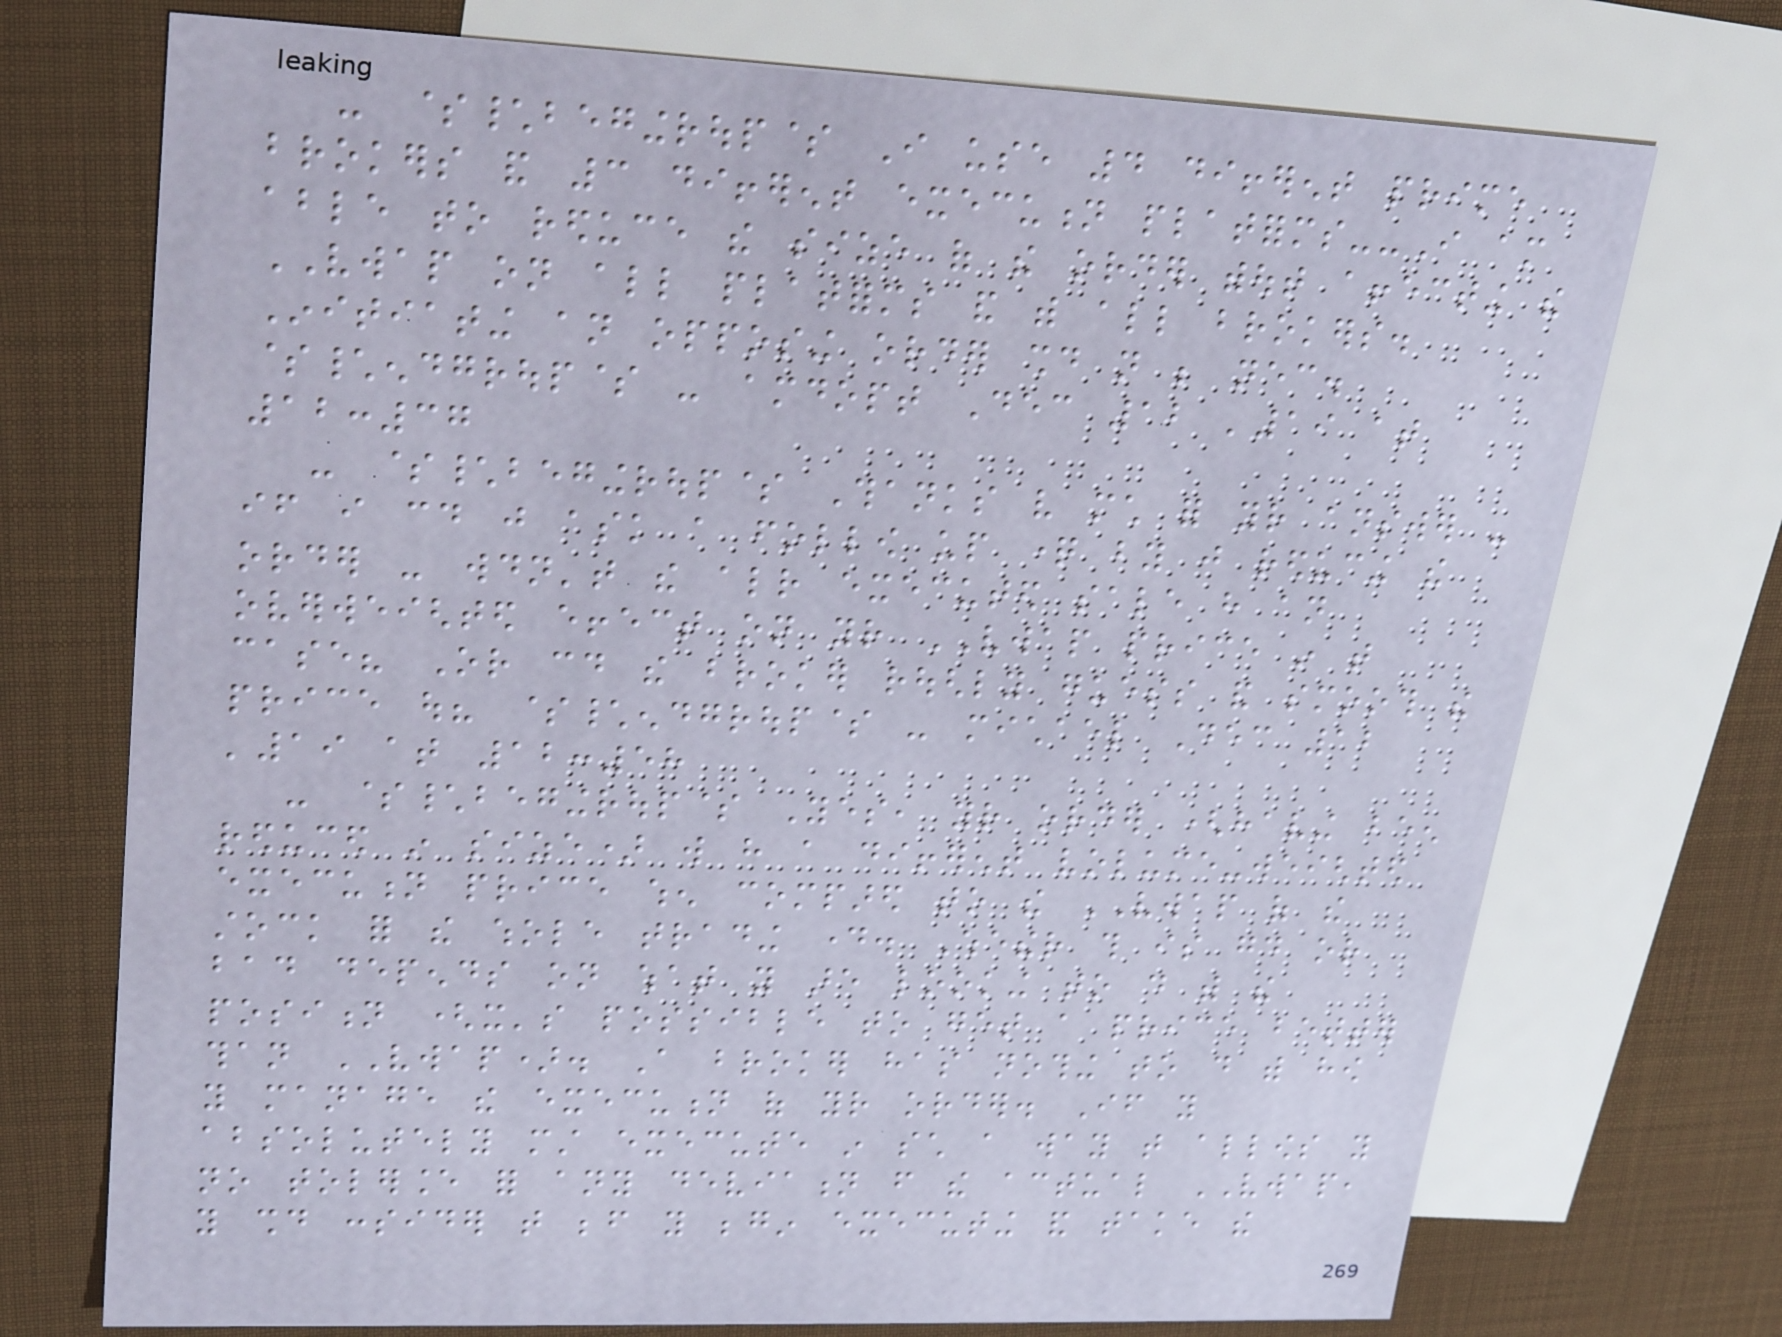- $\begingroup$ I use 4 different prime
brokers and 3 different execution platforms--I am
able to reduce the size of the order without affecting the
VWAP on all platforms and with all brokers.
Initiating an opposing order should not be necessary.
$\endgroup$ - amdopt Dec 12 '19 at
12:37
- $\begingroup$ Thanks very much for your answer -
if i could just ask a follow up question by just reducing the
order - wouldn't the already executed sale have an
overweighted effect on your VWAP price in that
case? Or could the broker roughly guess and smooth the
price out? $\endgroup$ - michael Dec 12
'19 at 12:58
- $\begingroup$ Yes, your order (having been
reduced in size) will have a different volume-weighted
execution price when compared to the VWAP of the
stock for the whole trading day. Whether this is good or
bad depends on what you are looking to do with the
position (it's possible to get a price better
than VWAP). A broker has nothing to do with how
you manage the execution of your order. If you
absolutely must execute in such a way that allows you
no tolerance for any deviation from the actual VWAP,
you should consider that before you begin executing and take the
